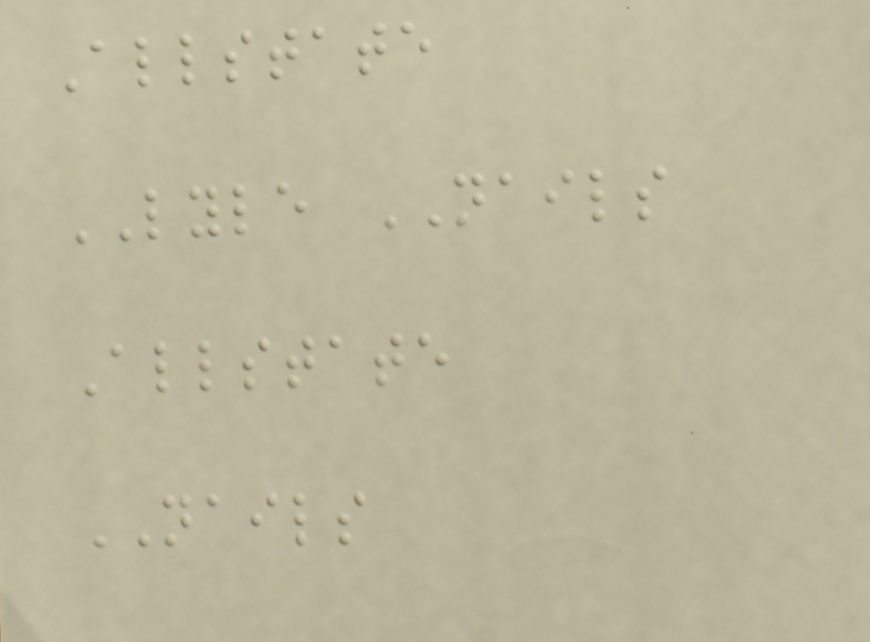Allstate
LYLE NAILS
Allstate
NAILS
